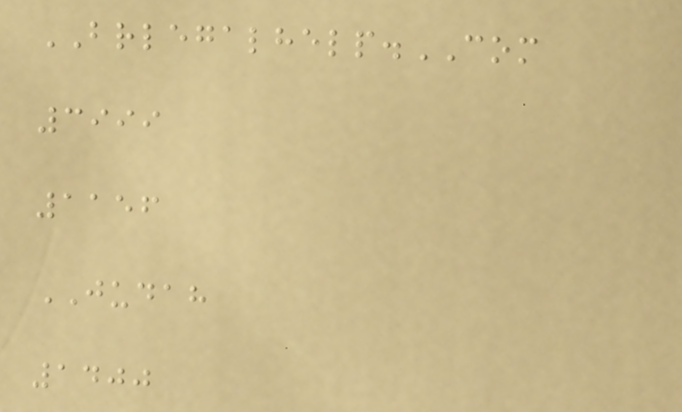BRLEGALHELP.COM
3999
1156
JUDAH
1400
